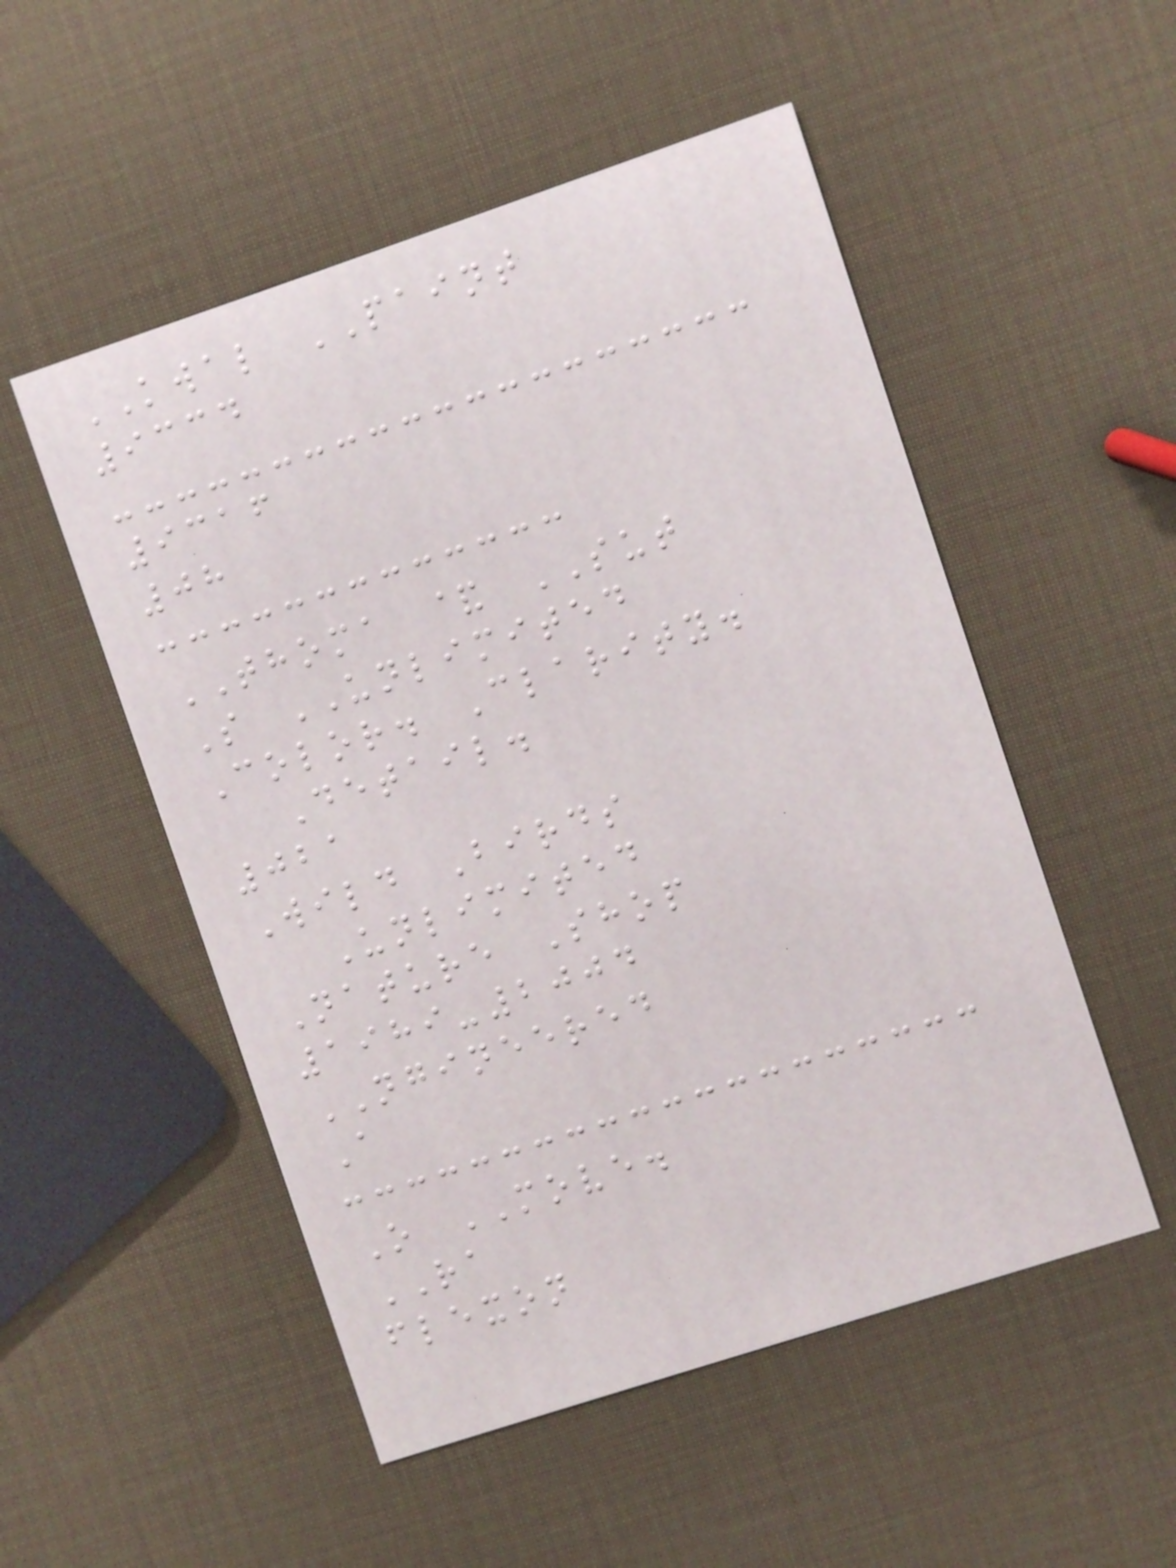KWAL PAINT
9334
9316
08
THOMA & SUT
S UNLIMITED
Color. Clarity.
Detail.
021
Wild Birds
Unlimited
Nature Shop
1989-2004
NGINEERED
A
O MOVE.
RA
flexon
